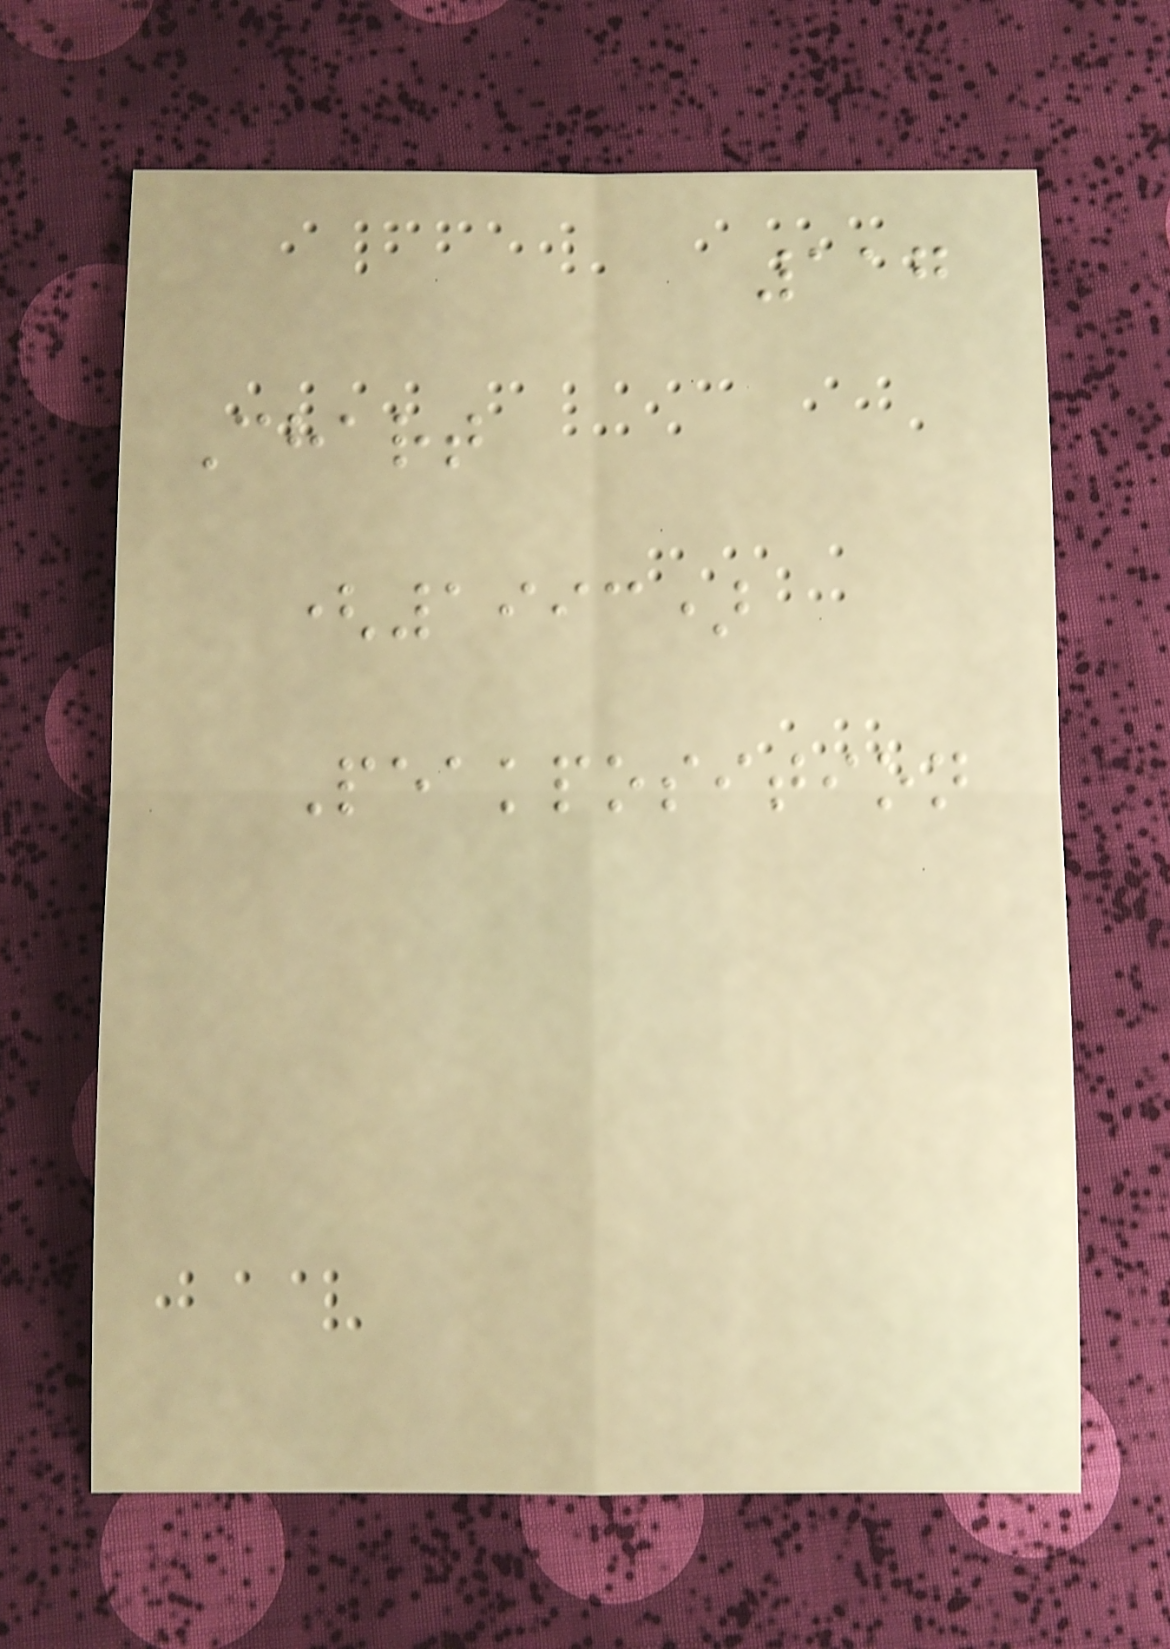117
Chart
(1993)
Peakposition
